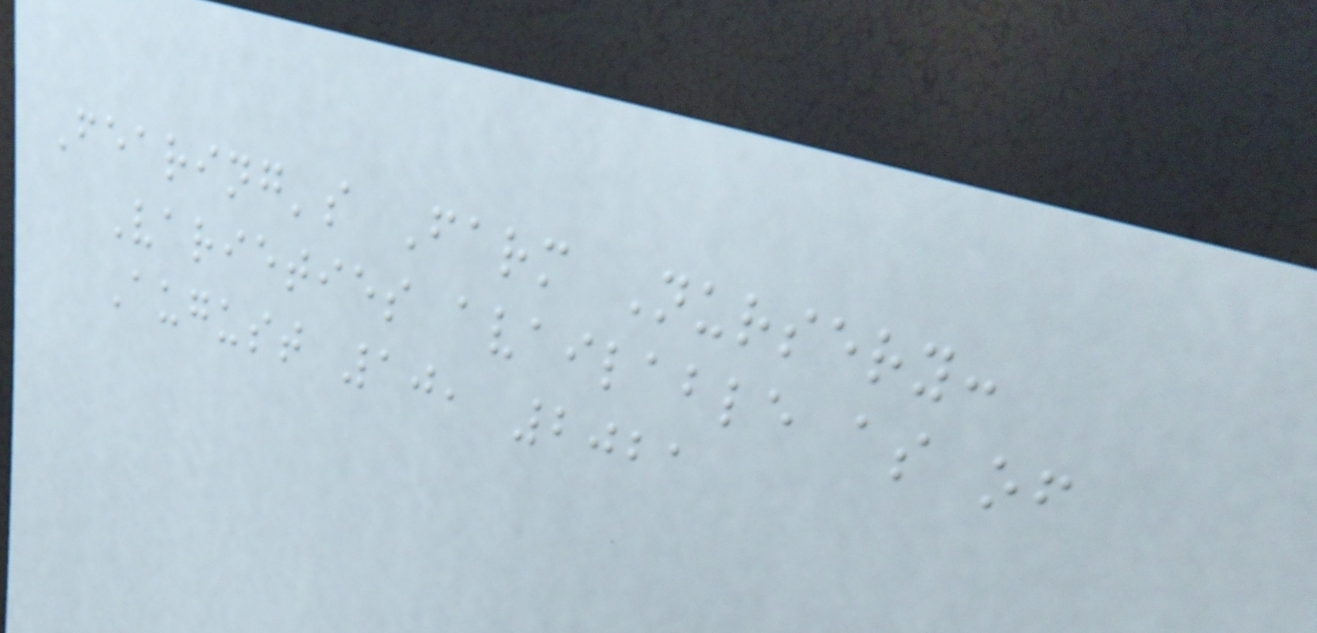Fearing's Farm Nursery:
Varieties available as of
August 10, 2021
